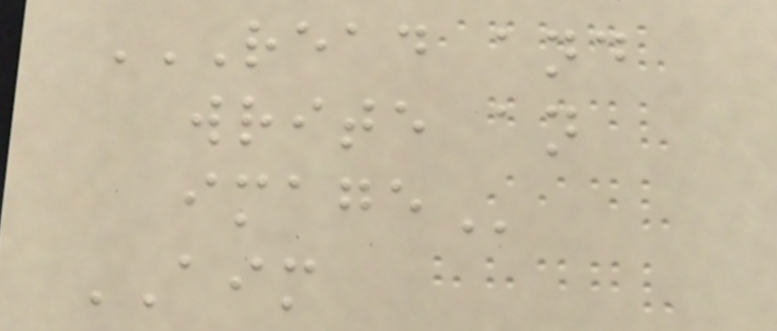READ AND
WRITE AN
IMAGE
AIM
